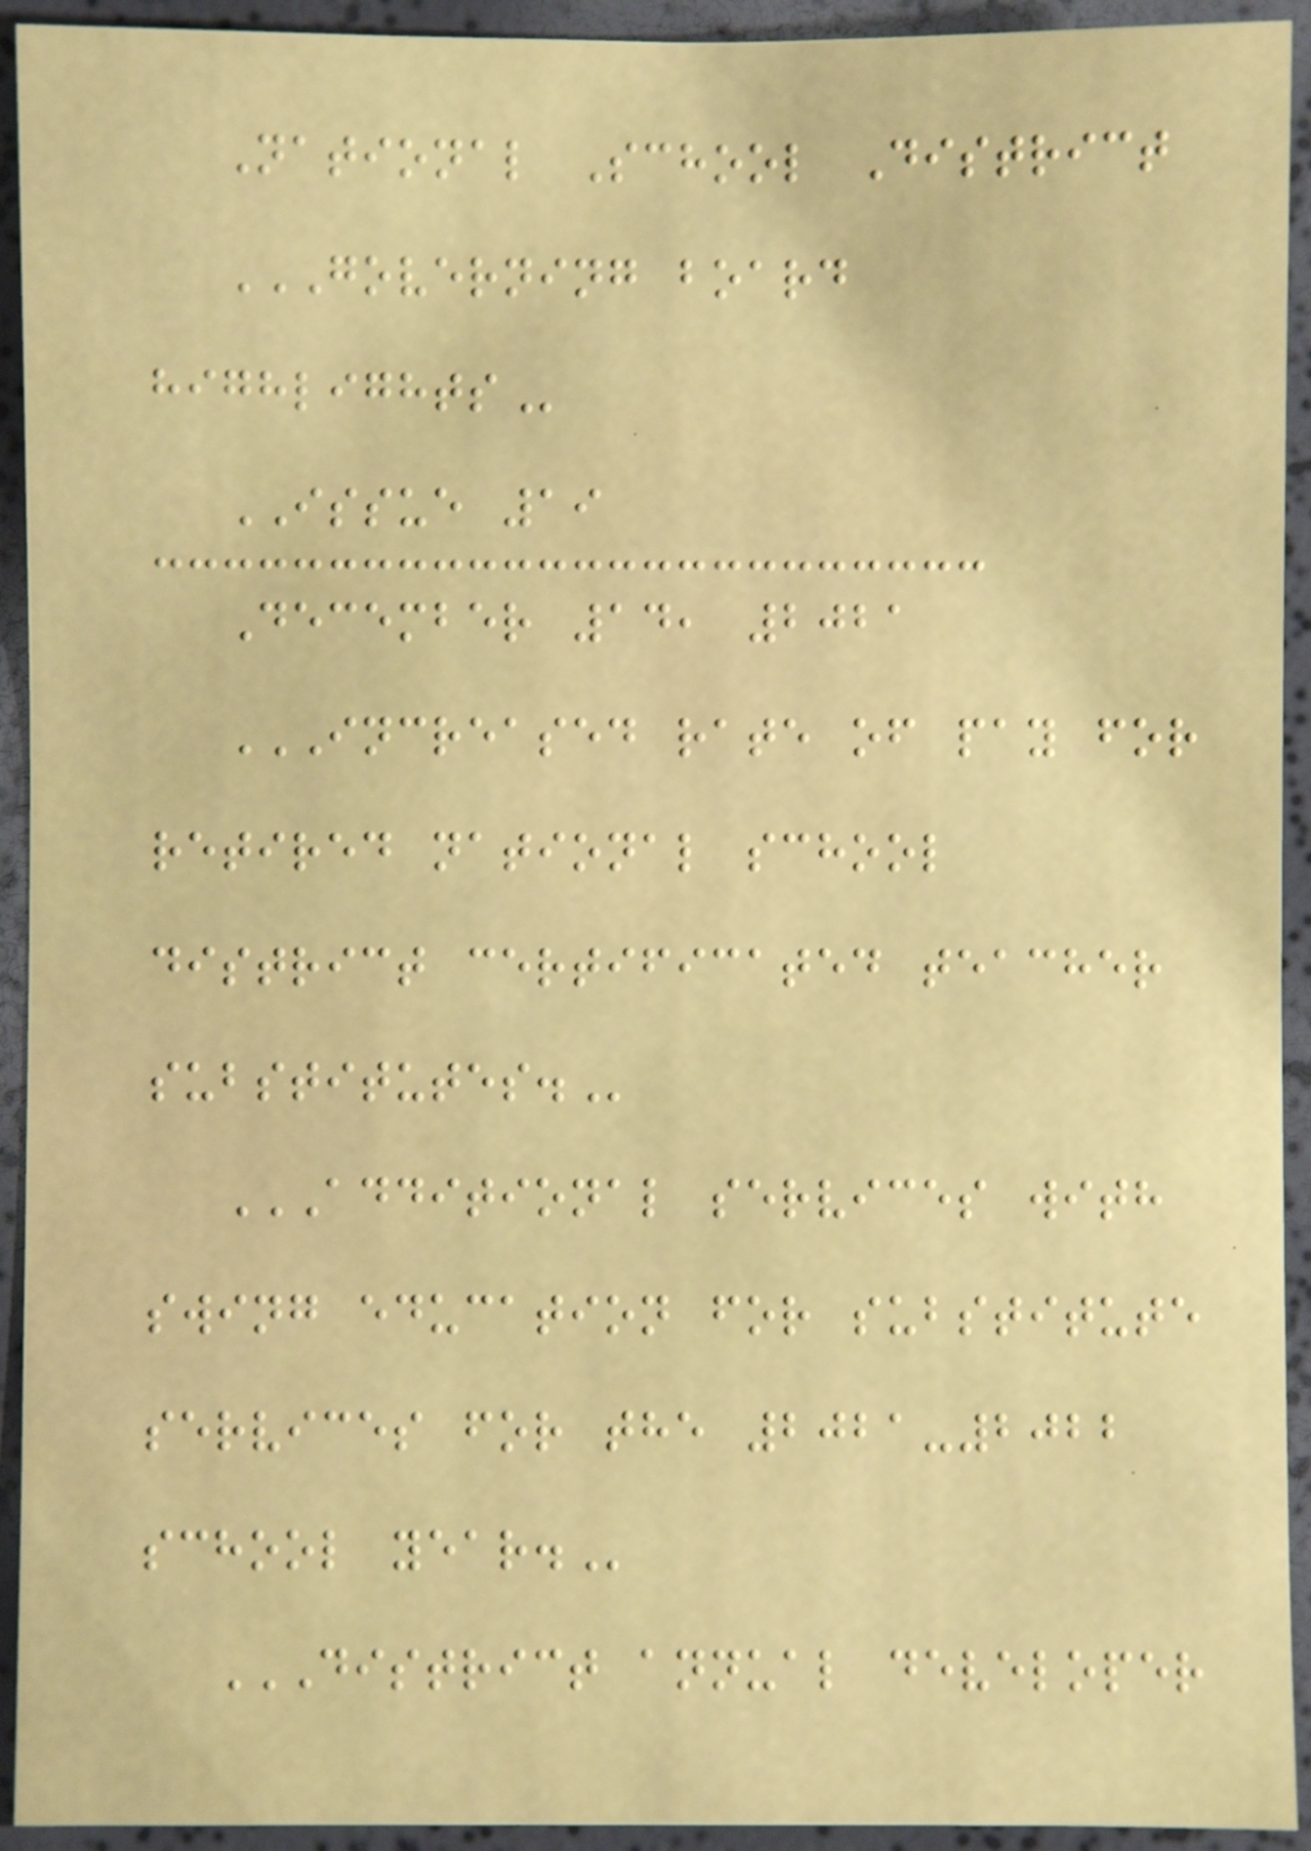National School District
GOVERNING BOARD
HIGHLIGHTS
ISSUE 19
December 14, 2021
INCREASED RATE OF PAY FOR
RETIRED NATIONAL SCHOOL
DISTRICT CERTIFICATED TEACHER
SUBSTITUTES.
ADDITIONAL SERVICES WITH
SWING EDUCATION FOR SUBSTITUTE
SERVICES FOR THE 2021-2022
SCHOOL YEAR.
DISTRICT ANNUAL DEVELOPER
